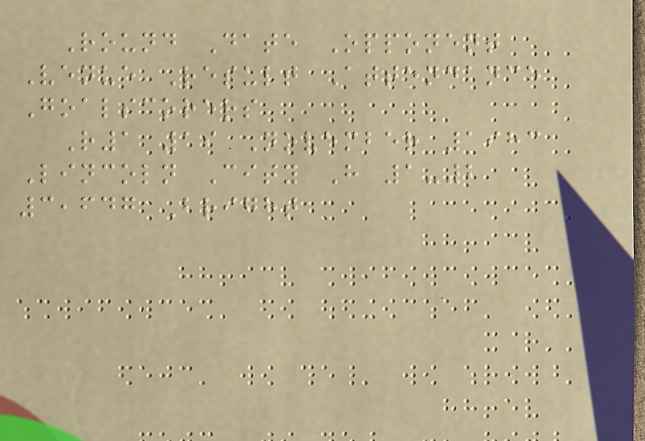Round Date Opponent
Venue Result Attendance
Goalscorers
R1 19 November 1983
Lincoln City H 1-2
3,647 Bright
